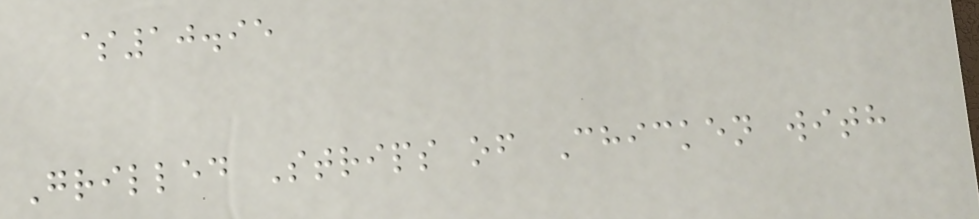$10.95
Grilled Strips of Chicken with
